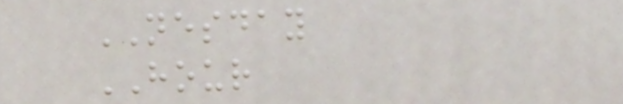NESDAY
HOUR
